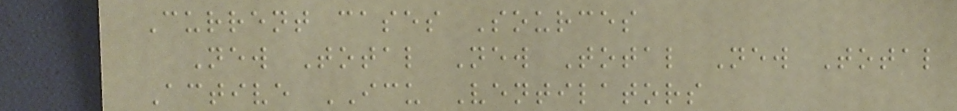Current cases Sources
New Total New Total New Total
Active ICU Ventilators
